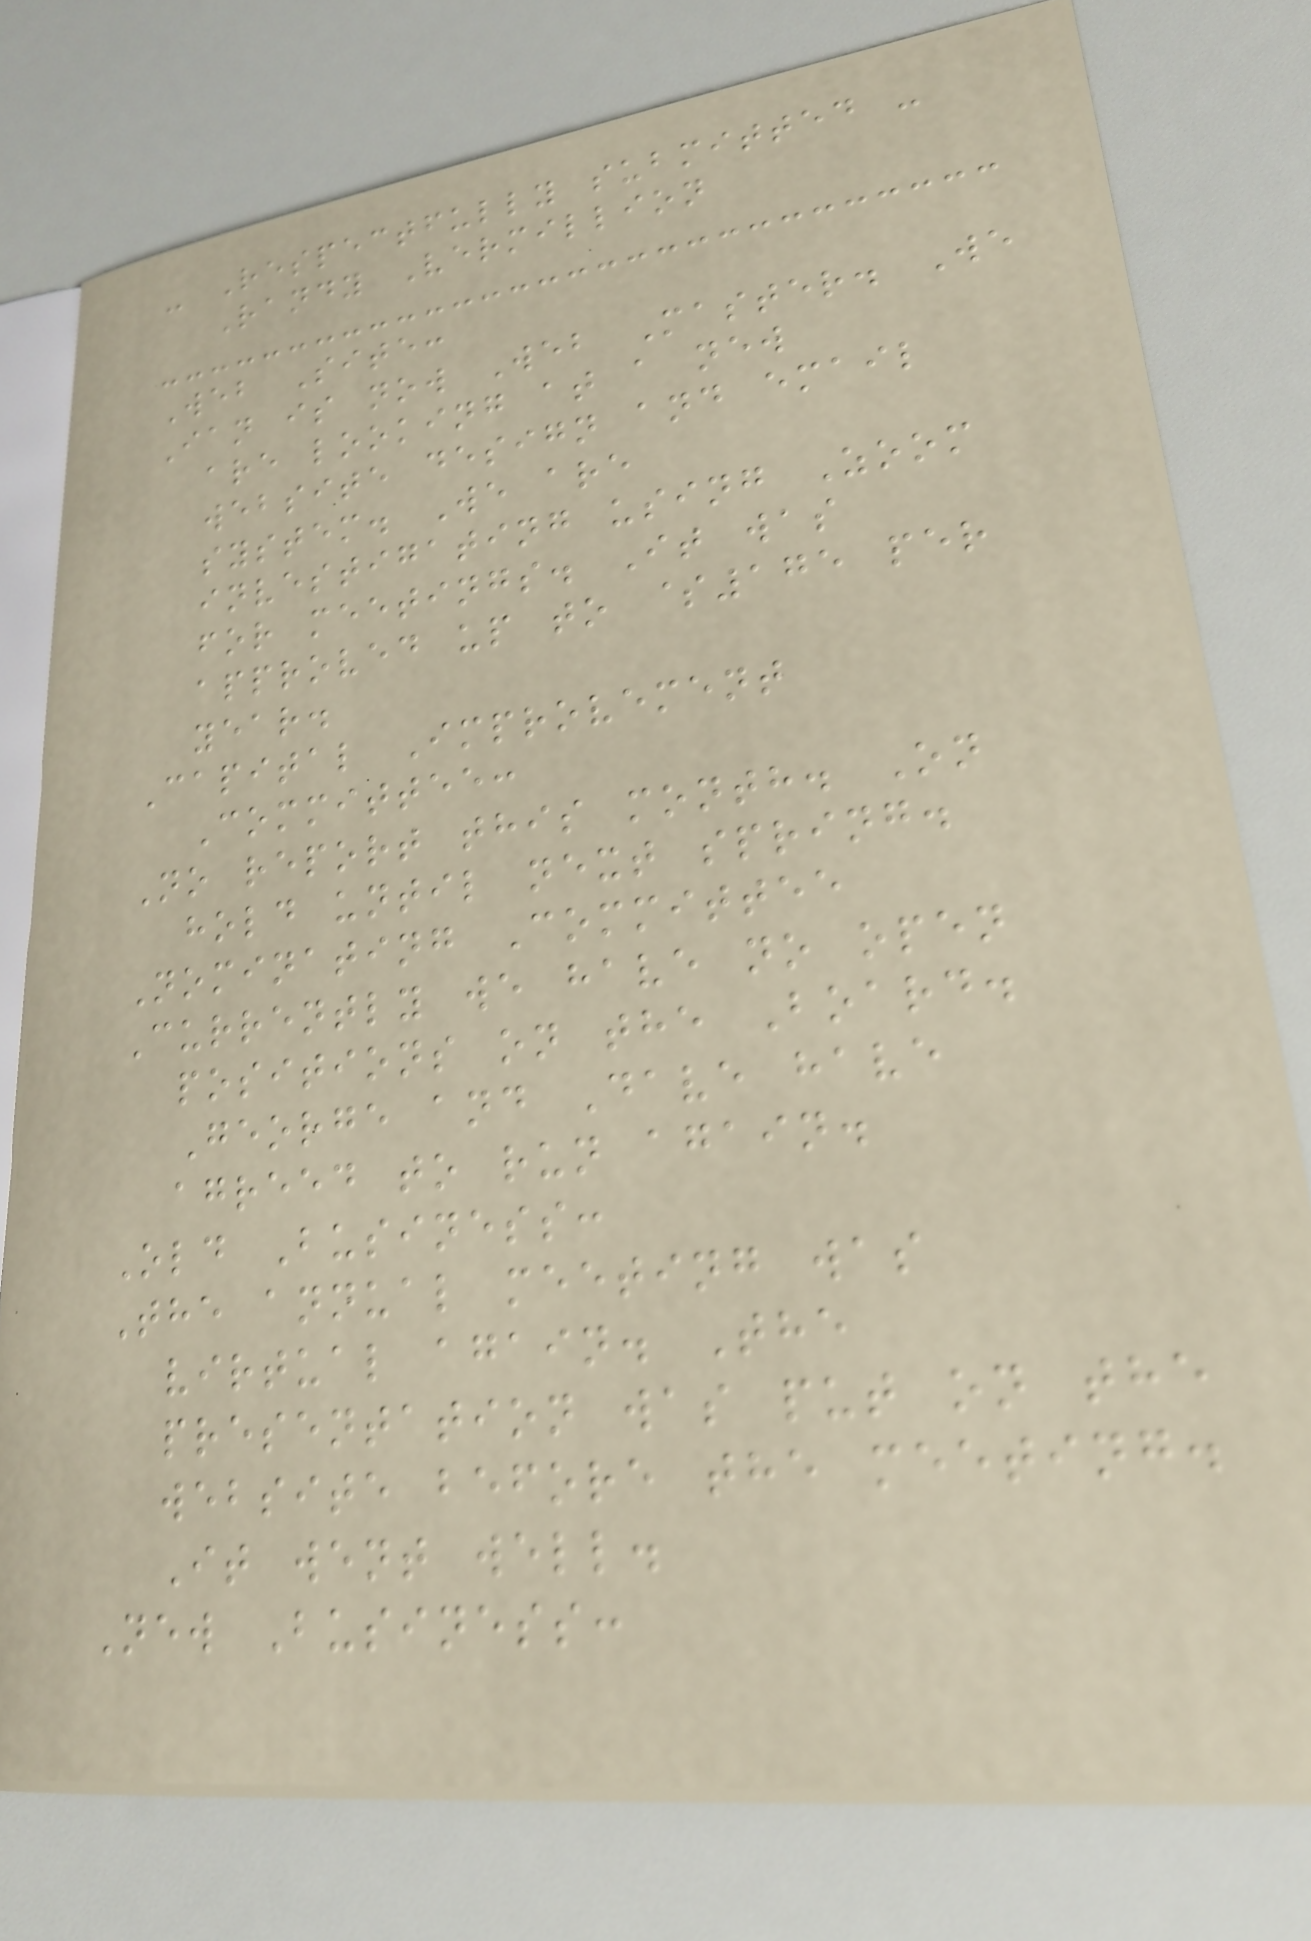- Respectfully submitted -
Randy Vermillion
Web Site:
Ian is now Web Master. We
are looking at a new
website design and email
system. We are
investigating using Zoom
for meetings. It was
approved up to $175 per
year.
Capital Improvement
Committee:
No report this month. On
hold until next spring.
Nominating Committee
Currently we have no open
positions on the Board.
George and Dave have
agreed to run again.
Old Business:
The annual meeting was
virtual again. The
presentation was put on the
website before the meeting.
It went well.
New Business:
